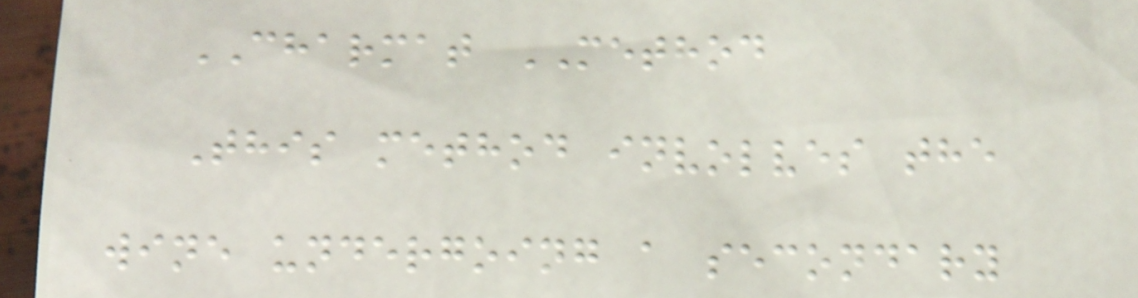CHARMAT METHOD
This method involves the
wine undergoing a secondary
